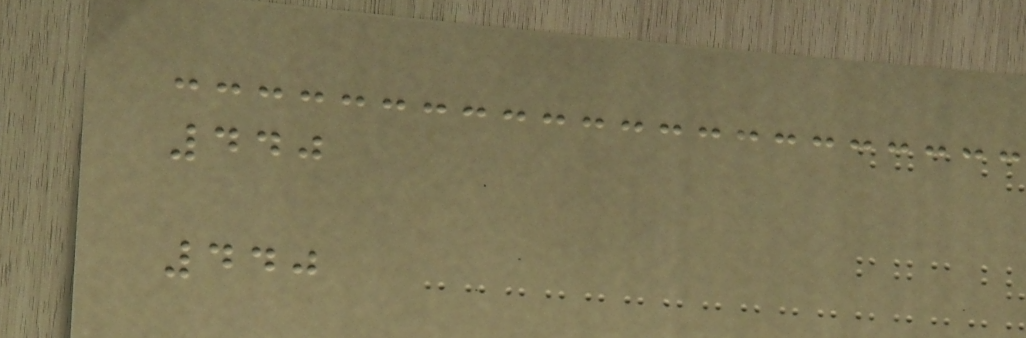440
440
